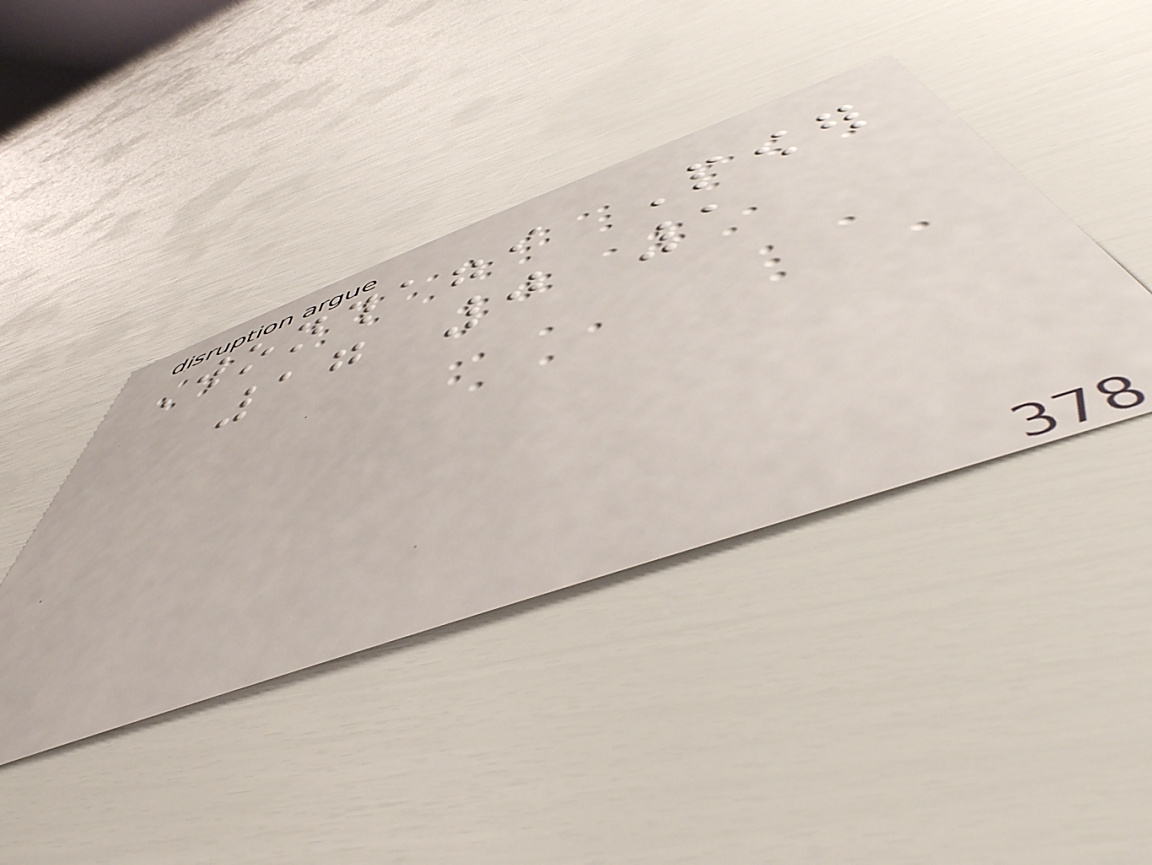Wonthaggi Power
17 0 1
